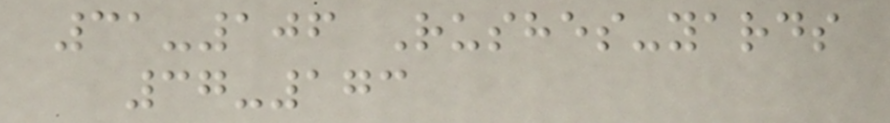31-106 Rushes-yards
37-173
